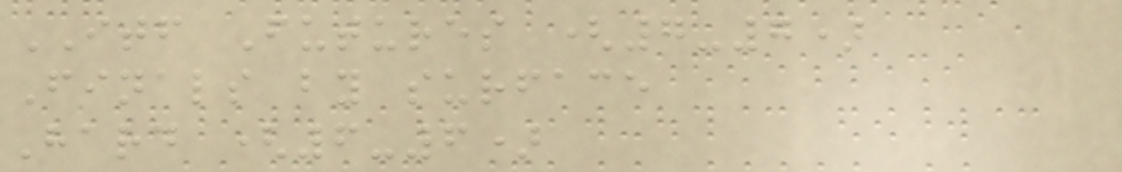ITF Futures (7-7)
Finals by surface
Hard (6-6)
